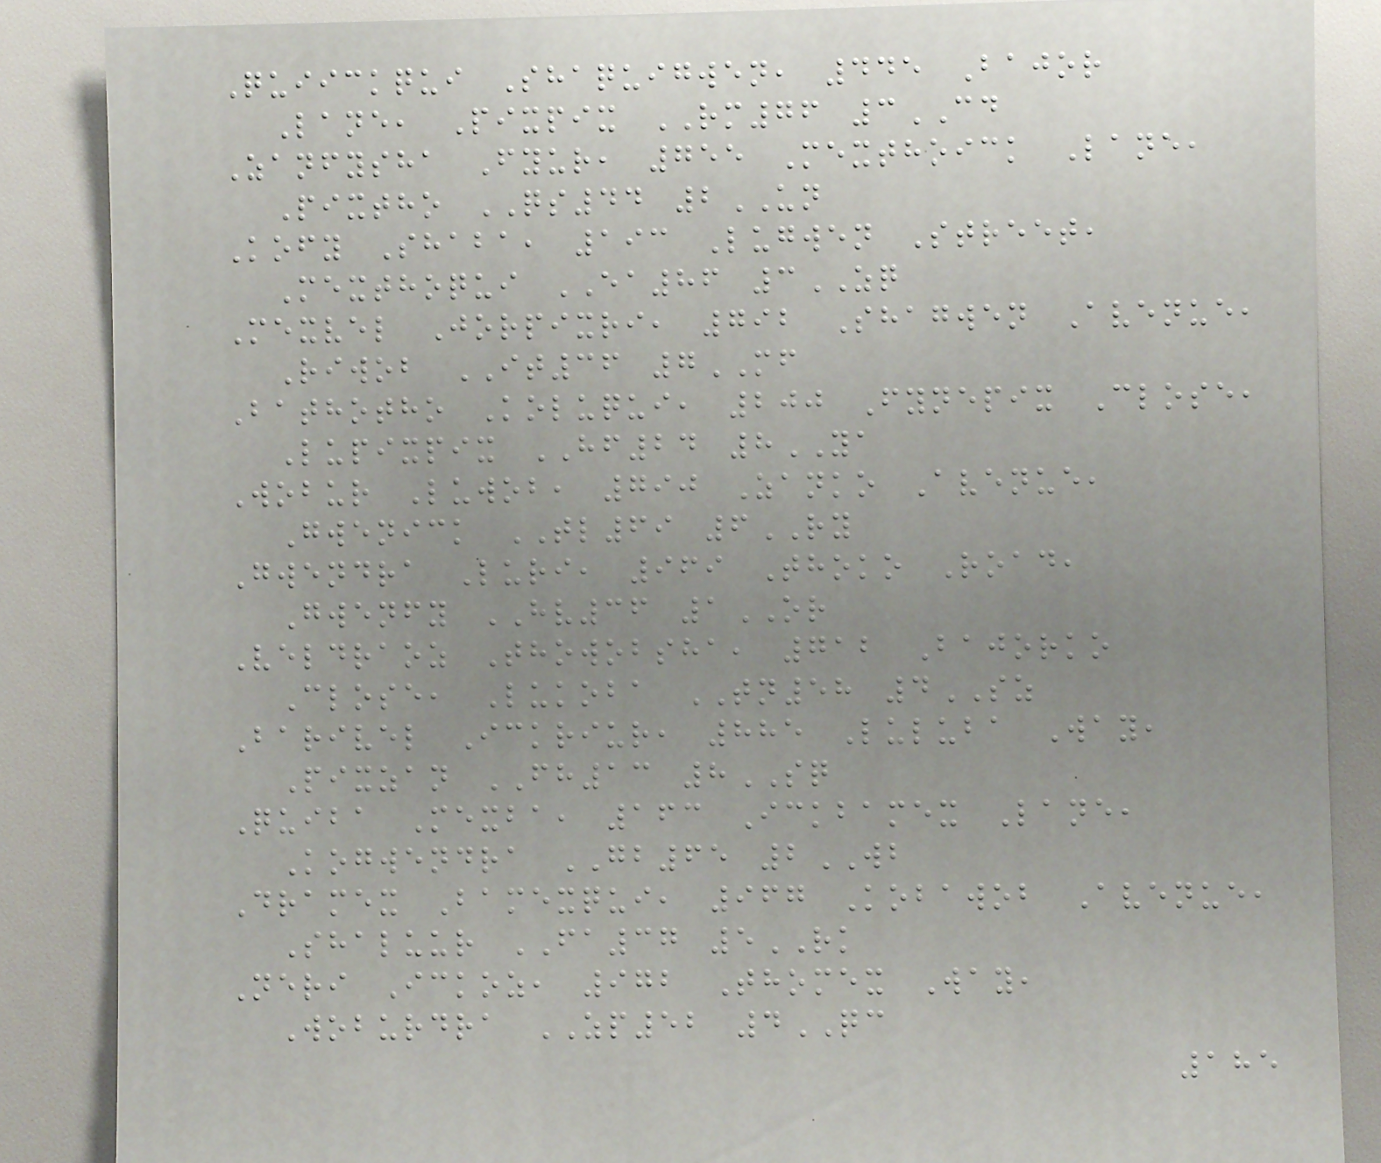Quiickqui Shaquigwen, 445 Bajor
Lane, Pixpix RM76 3CD
Zanfysha Fyur, 755 Mexthoick Lane,
Pixtho QS44 2UN
Kofy Shaba, 193 Lugwen Street,
Mexthoqui EA86 3ZQ
Mexvel Jorpixri, 792 Shagwen Avenue,
Riwob IT36 7MF
Bathotho Koluqui, 200 Fynepix Close,
Lupixpix HF24 8YA
Wobur Luwob, 790 Zanko Avenue,
Gwenick TL69 6RY
Gwendra Luri, 969 Thoko Road,
Gwenfy HV36 1OR
Veldraoz Thowobsha, 712 Bajorko
Close, Lukoba TN58 4SZ
Barivel Ickriur, 885 Luluba Way,
Pixzan FH13 8SQ
Quiba Mexba, 163 Ickbamex Lane,
Kogwendra GB65 2WB
Dramex Bamexqui, 967 Kobawob Avenue,
Shaluur FA37 5RK
Neri Ickoz, 972 Thomex Way,
Woburdra ZP52 4QC
185
